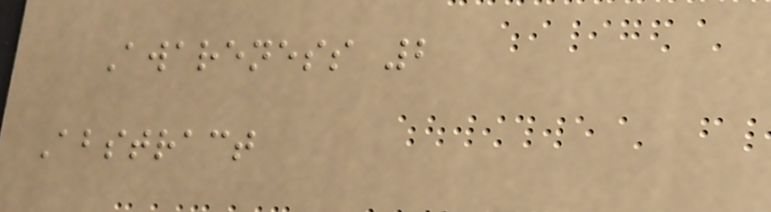Awareness 2
Abstract
